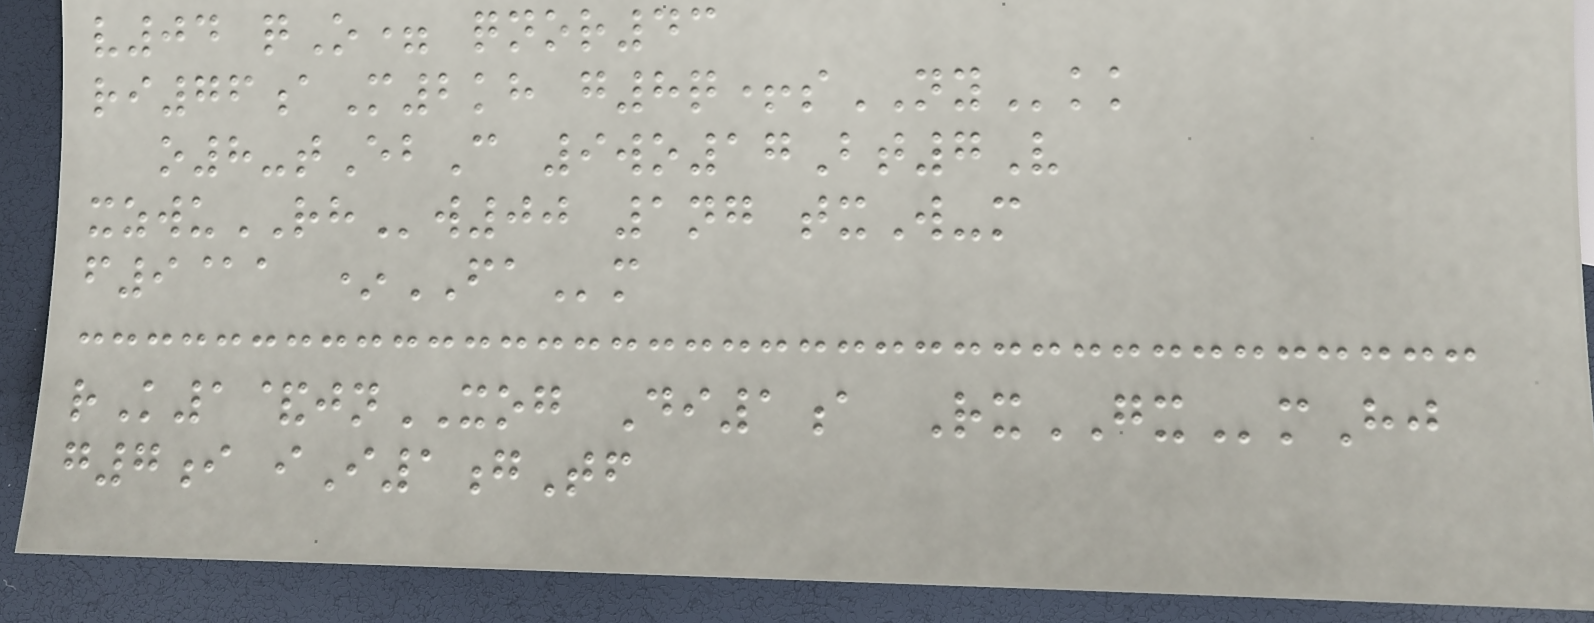v04 qO= qnor43
ri76aM2kh g8q+sNYkk
o8-tEbC 9wo17Bt7V
xzwuRHw00 1ng txW-m
f9@a *FAm
rK1&jnXOG Di1a RxGXmHj
g7i iI1gTf
